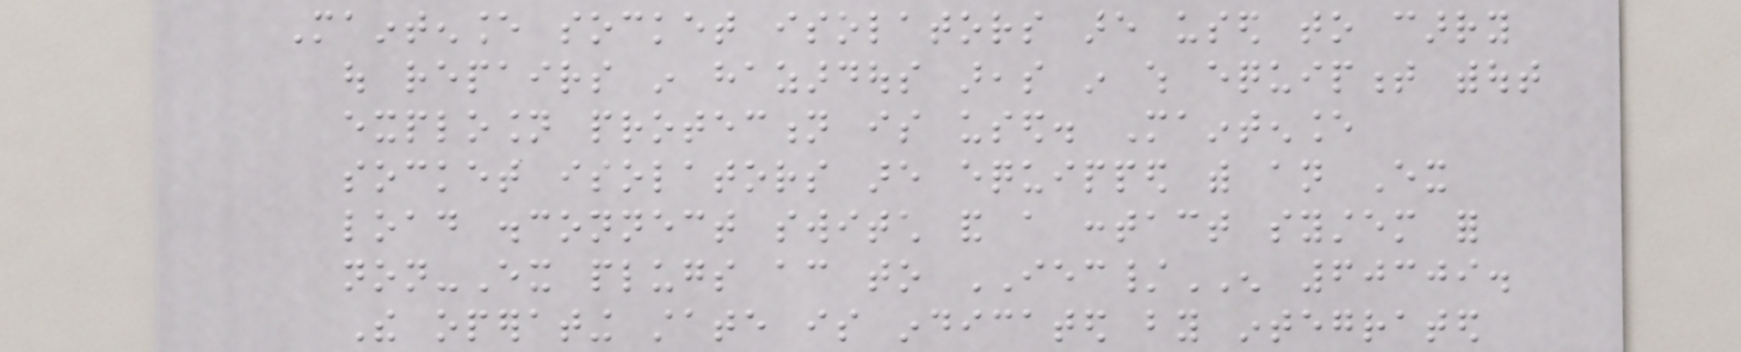Maintenance socket isolators are used to carry
out repairs in hazardous areas in which equipment without
explosion protection is used. Maintenance
socket isolators are equipped with an Ex
load disconnect switch and a contact system for
non-Ex plugs according to IEC/EN 60309.
The operating state is indicated by integrated
